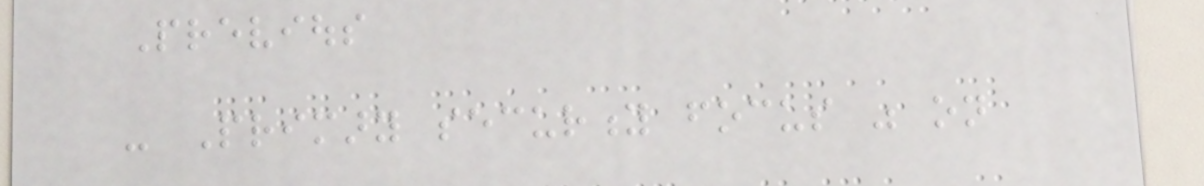Previous
- Primary security focus was on
